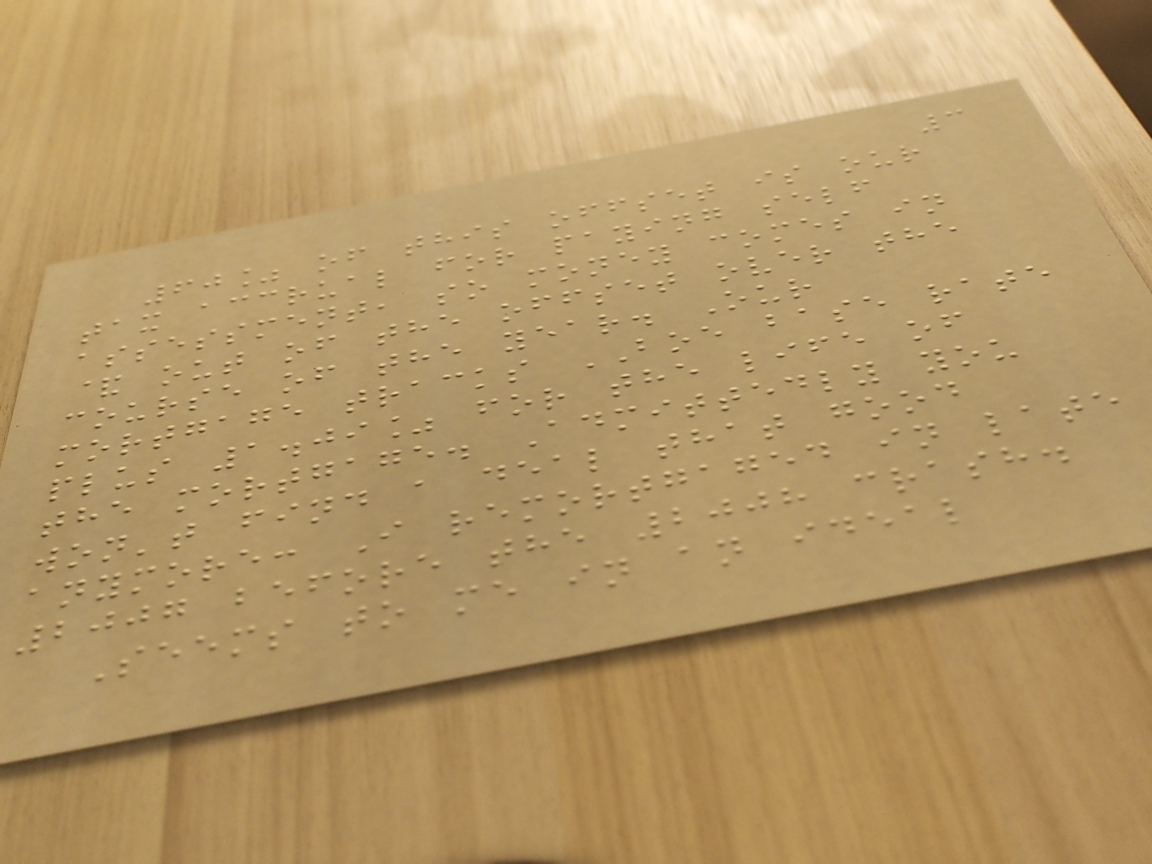3
60% of this offset is our
tax accrual for paying self
assessment, so money comes in
& out of the offset over the
course of the year. Our
mortgage tracks BOE base rate
plus 1.09% for the life of
the mortgage. Admittedly you
won't find a deal that good
anymore: I remortgaged in late
2007 before the 2008 crash.
Seems to me in an ideal
